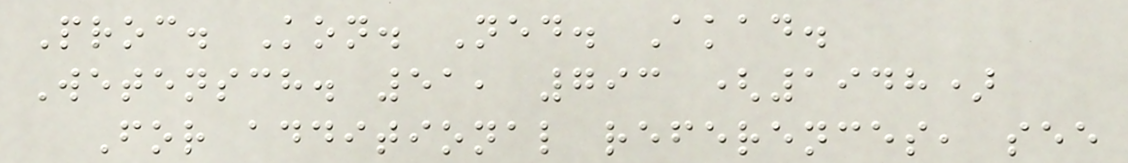Proc. Kon. Ned. Akad.
Wetensch. 51, 793 (1948)
For additional references, see
